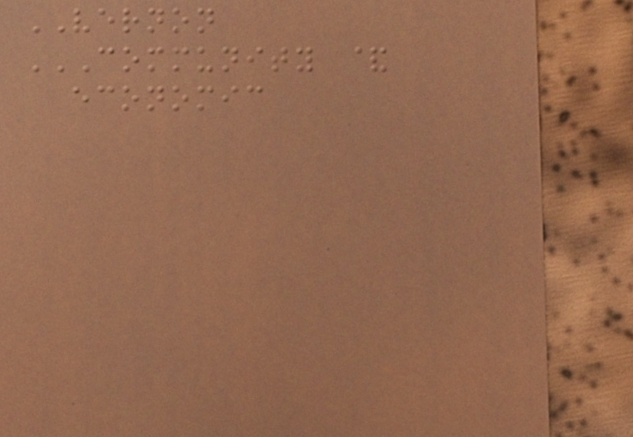VERNON
COMMUNITY &
ECONOMIC
